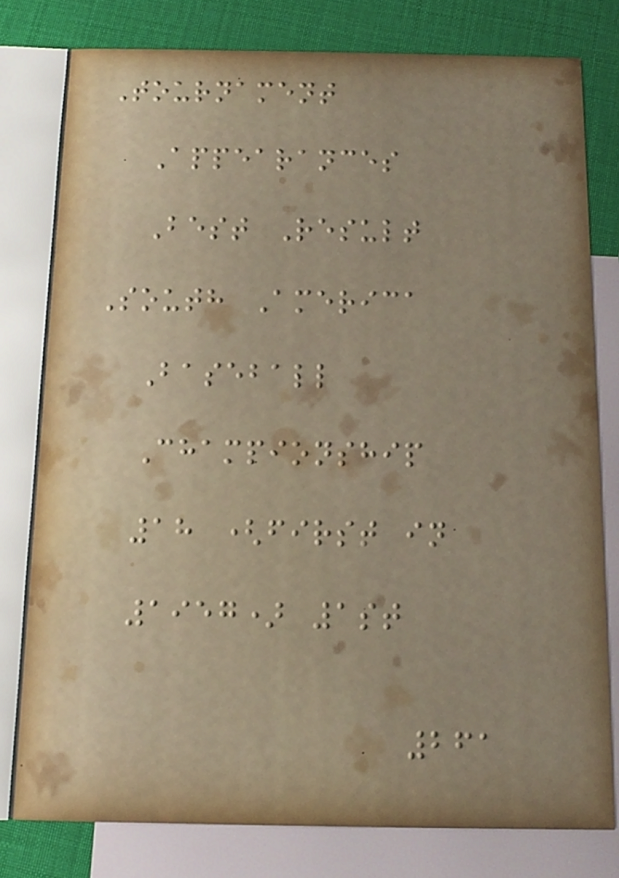Tournament
Appearances
Best Result
South America
Baseball
Championship
18 (first in
1957) 1st
261
